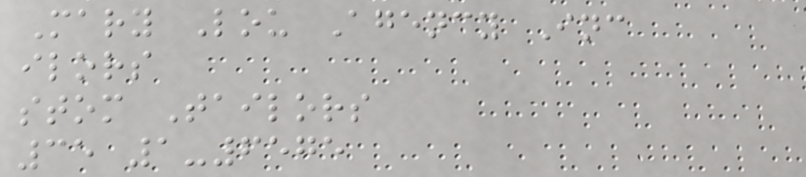Mary Lou Agency Inc
ilors
stom Tailors
35 1-6575
